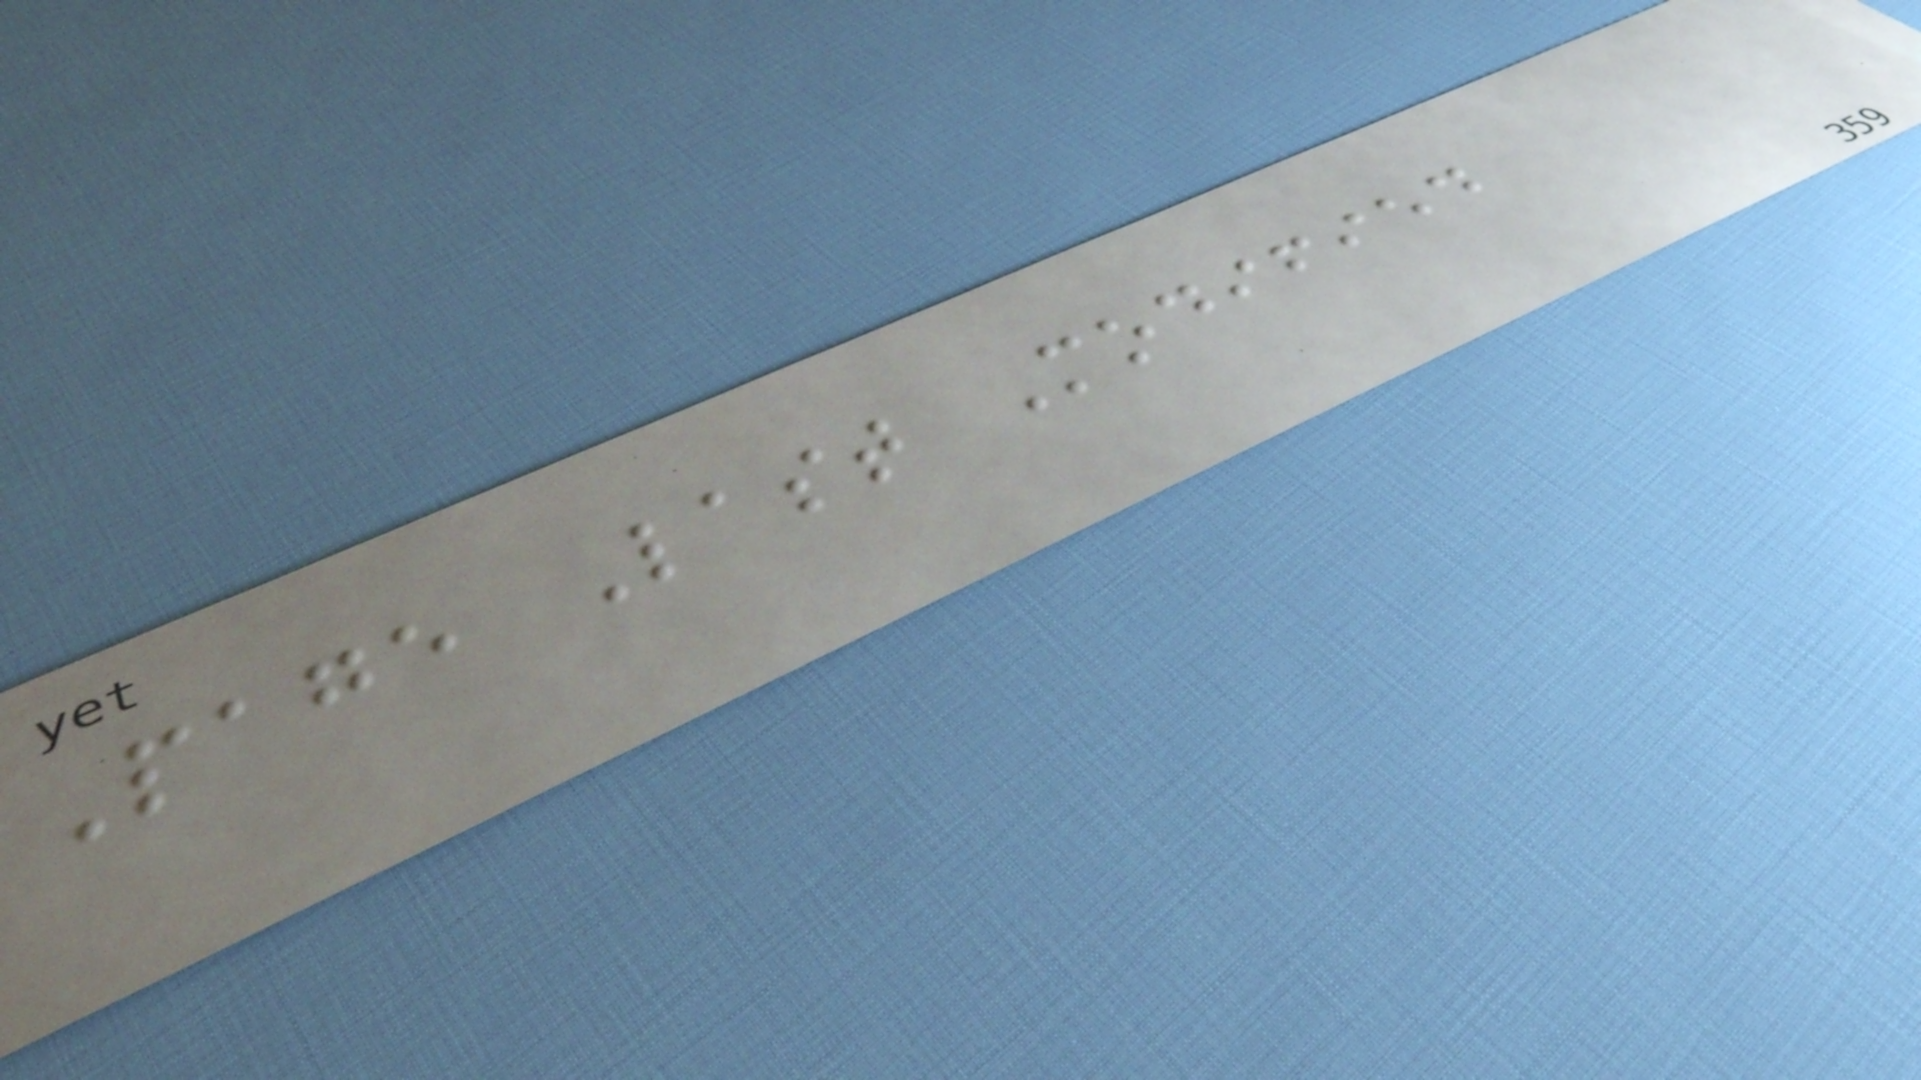Page Last Modified
